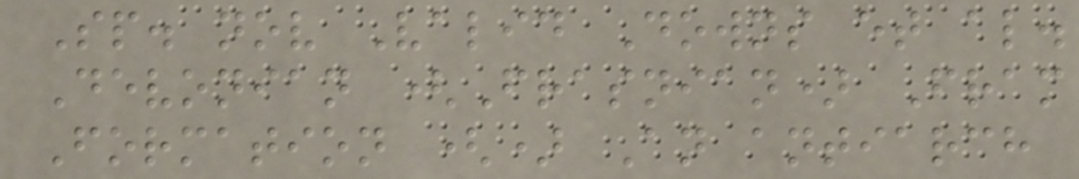Sp. nov Valid Downs et al.
Devonian (Frasnian) Fram
Formation () An antiarch
